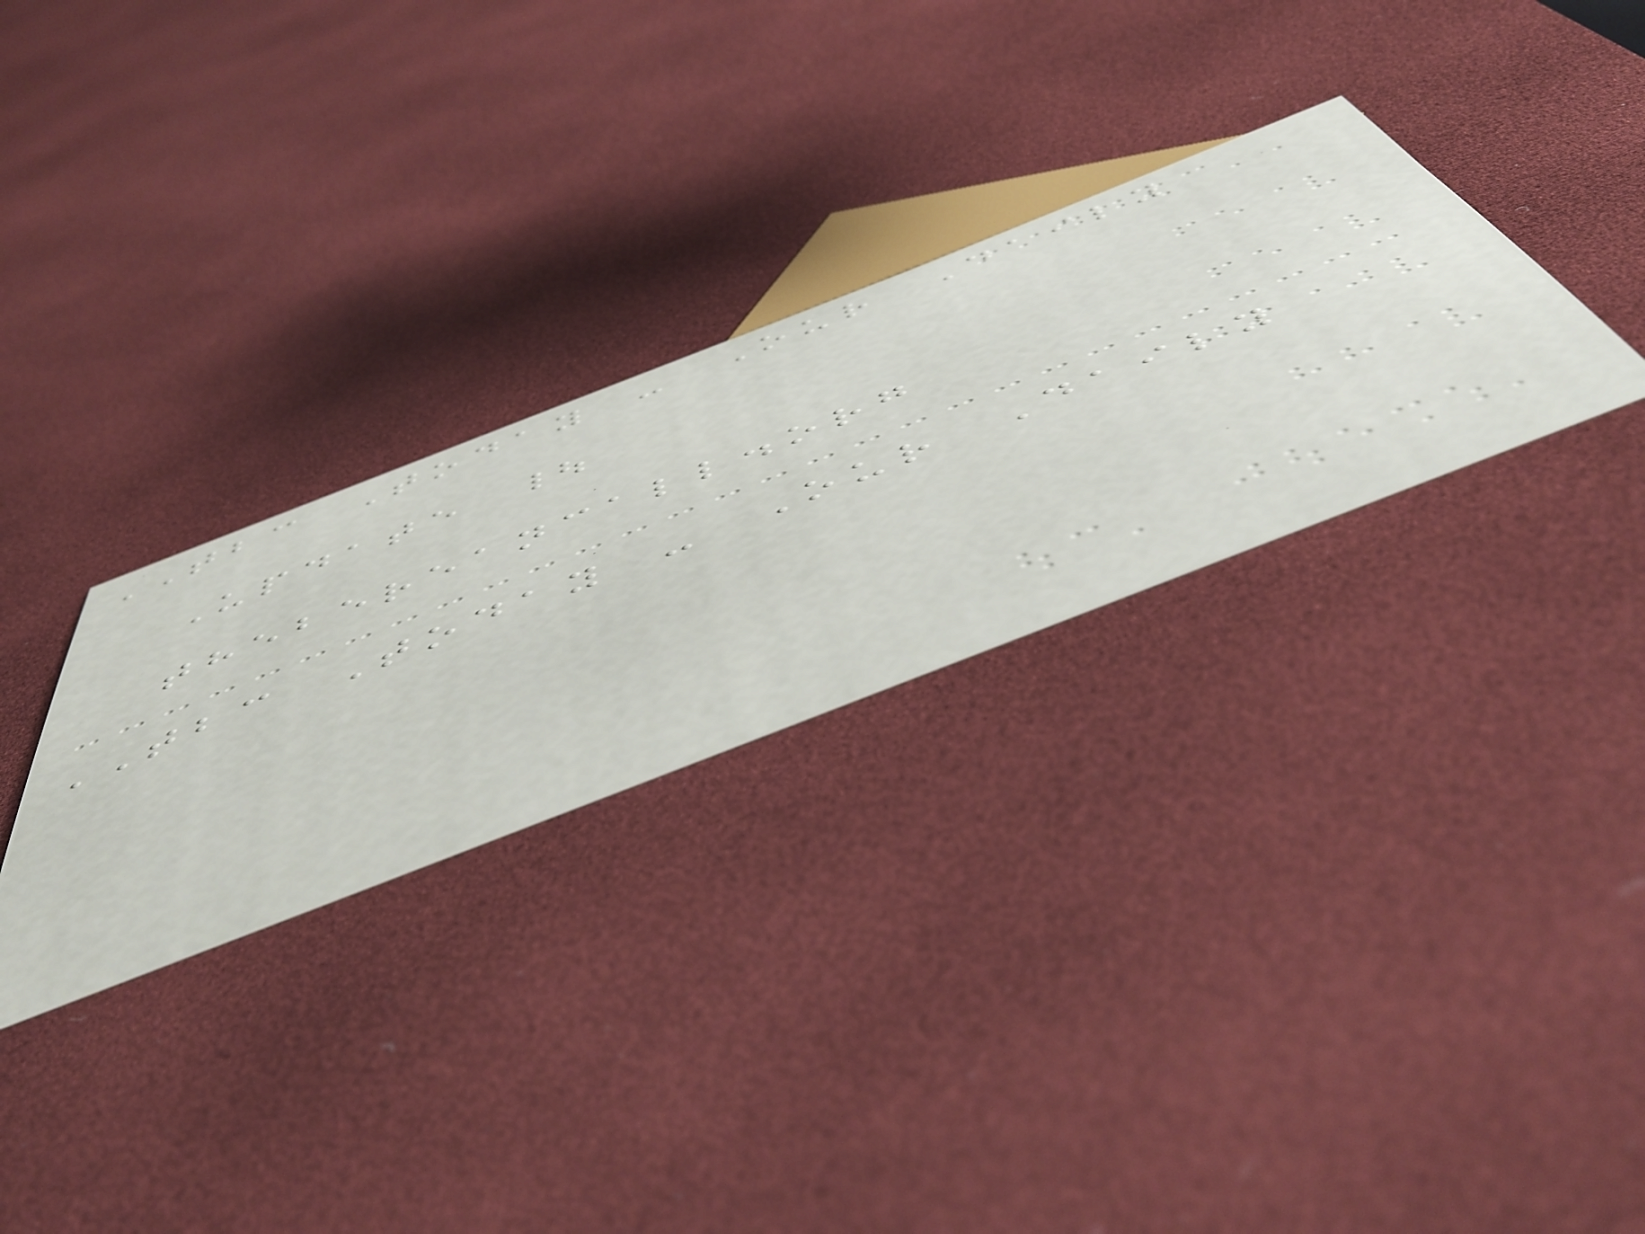TBC Today - Our Daily
Update |
thebereancall.org
TBC Today - Our Daily
